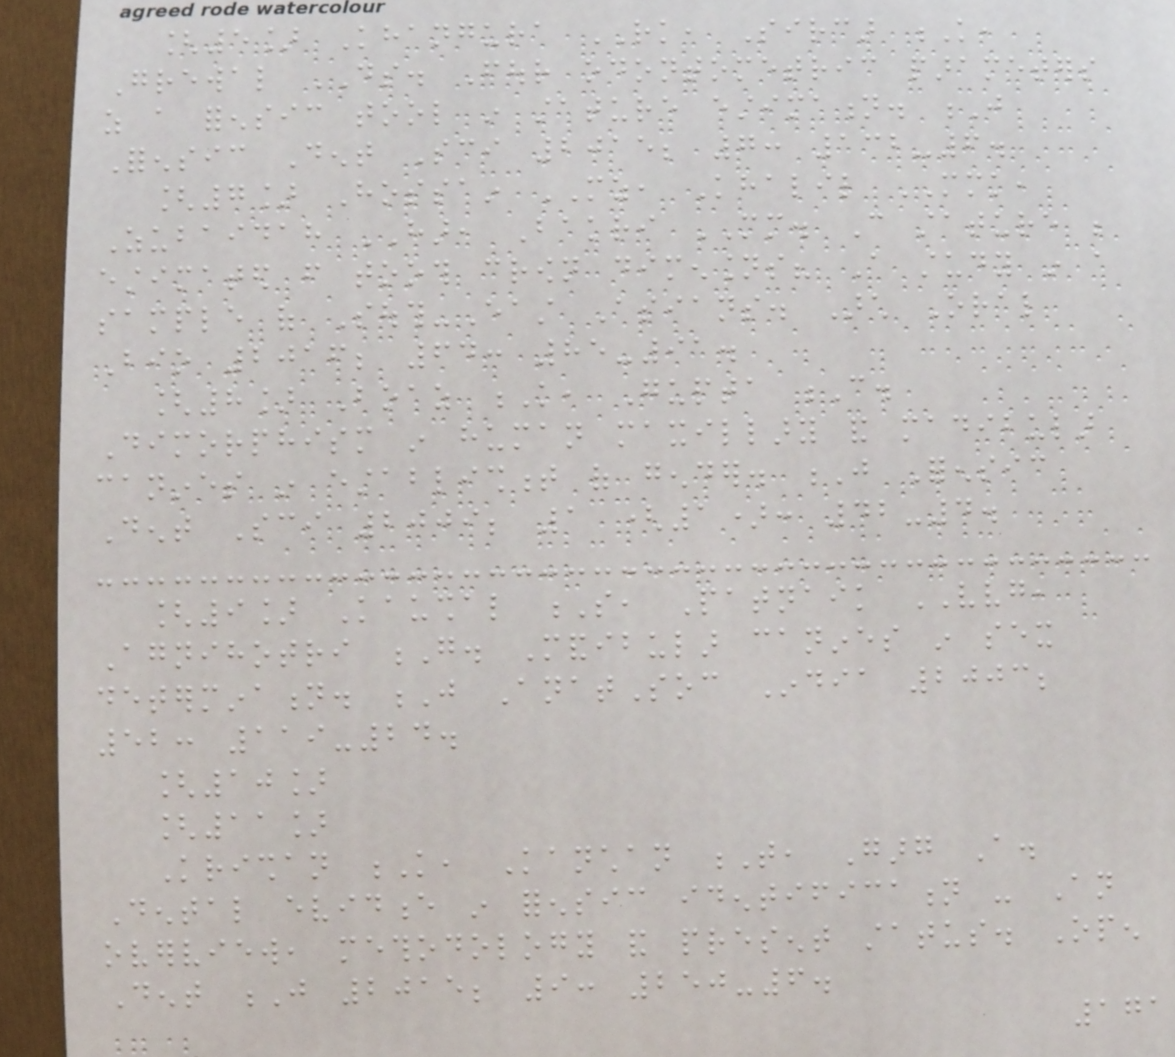[5] Khangura RK, Sircar K,
Grewal DS. Four odontometric parameters
as a forensic tool in stature estimation. J
Forensic Dent Sci 2015; 7: 132-6.
[7] Hossain MZ, Khalil MMK,
Zubaidah HAR, Bakri MM. Can stature be
estimated from tooth crown dimensions? A study in a
sample of South-East Asians. Arch Oral
Bio 2016; 64: 85-91.
[8] Boaz K, Gupta C.
Dimorphism in human maxillary and madibular
canines in establishment of gender. J Forensic
Dent Sci 2009; 1 (1): 42-4.
[9] Kaushal S, Patnaik VVG,
Agnihotri G. Mandibular canines in sex
determination. J AnatSoc India 2003;
52: 119-24.
[10]
[11]
Krishan K, Kanchan T, Garg A.
Dental evidence in forensic identification - An
overview, methodology and present status. Open
Dent J 2015; 9: 250-6.
171
